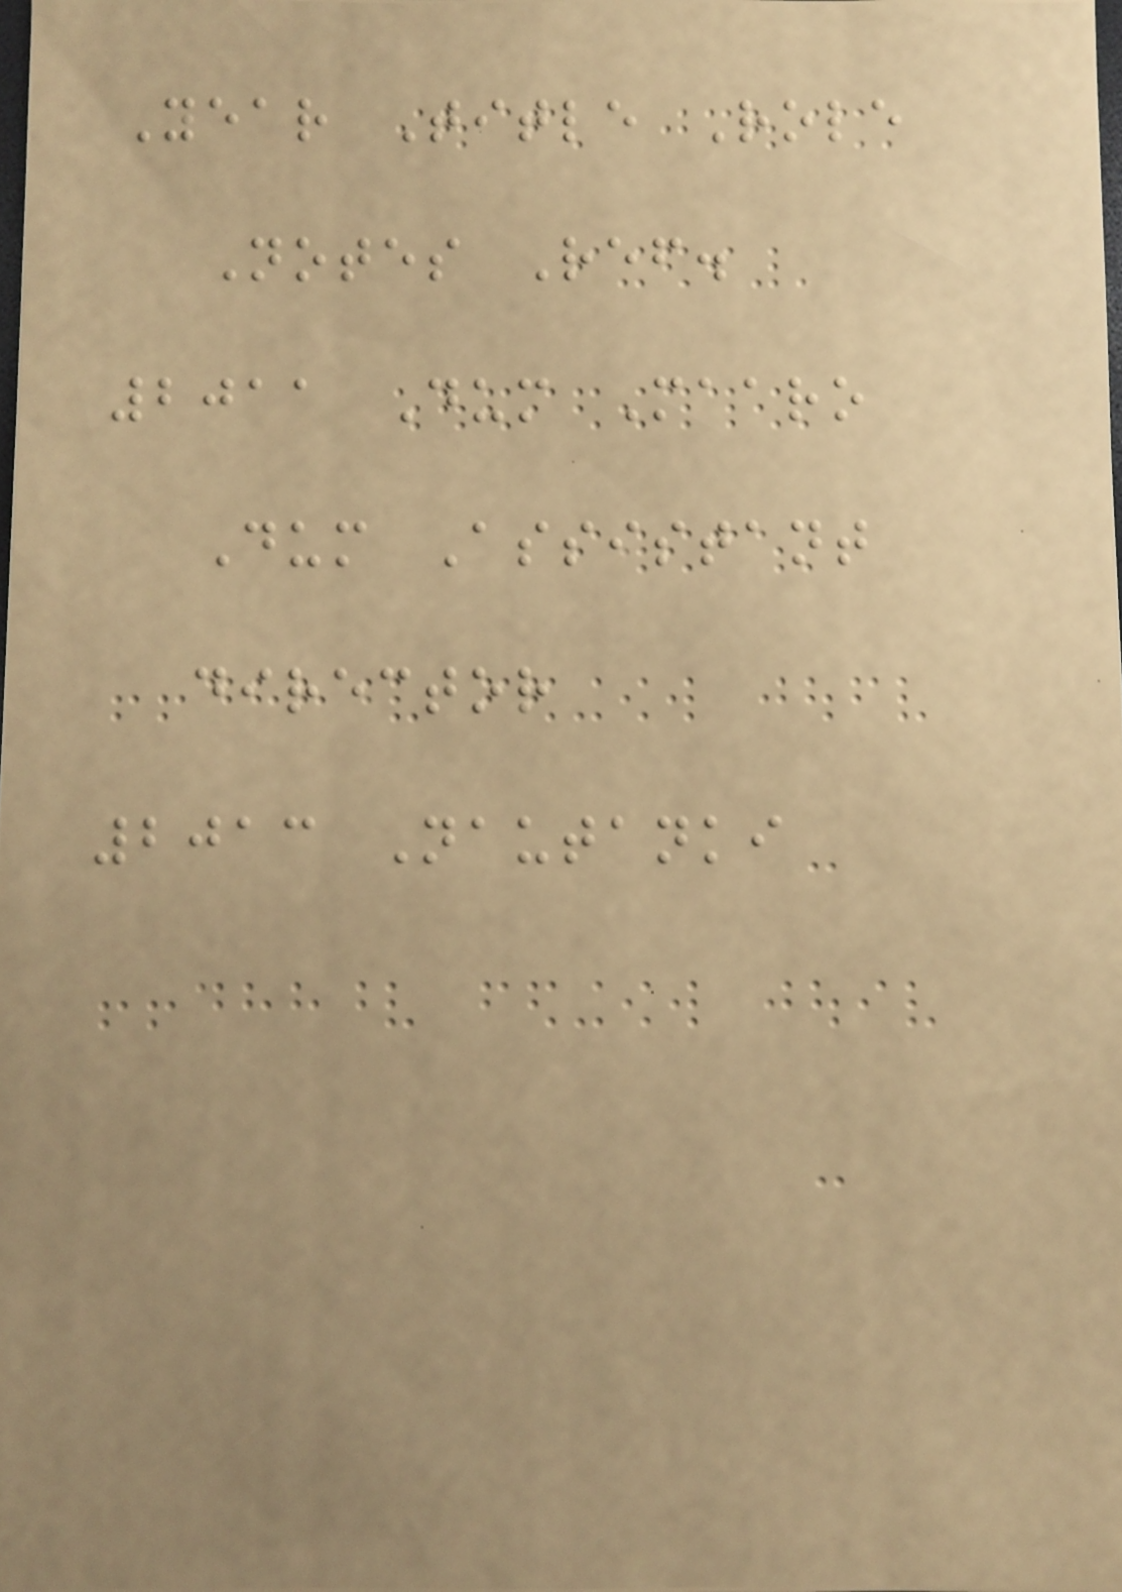Year Title Role
Notes Ref.
2011 Dum Maaro
Dum Assistant
director
2013 Nautanki
